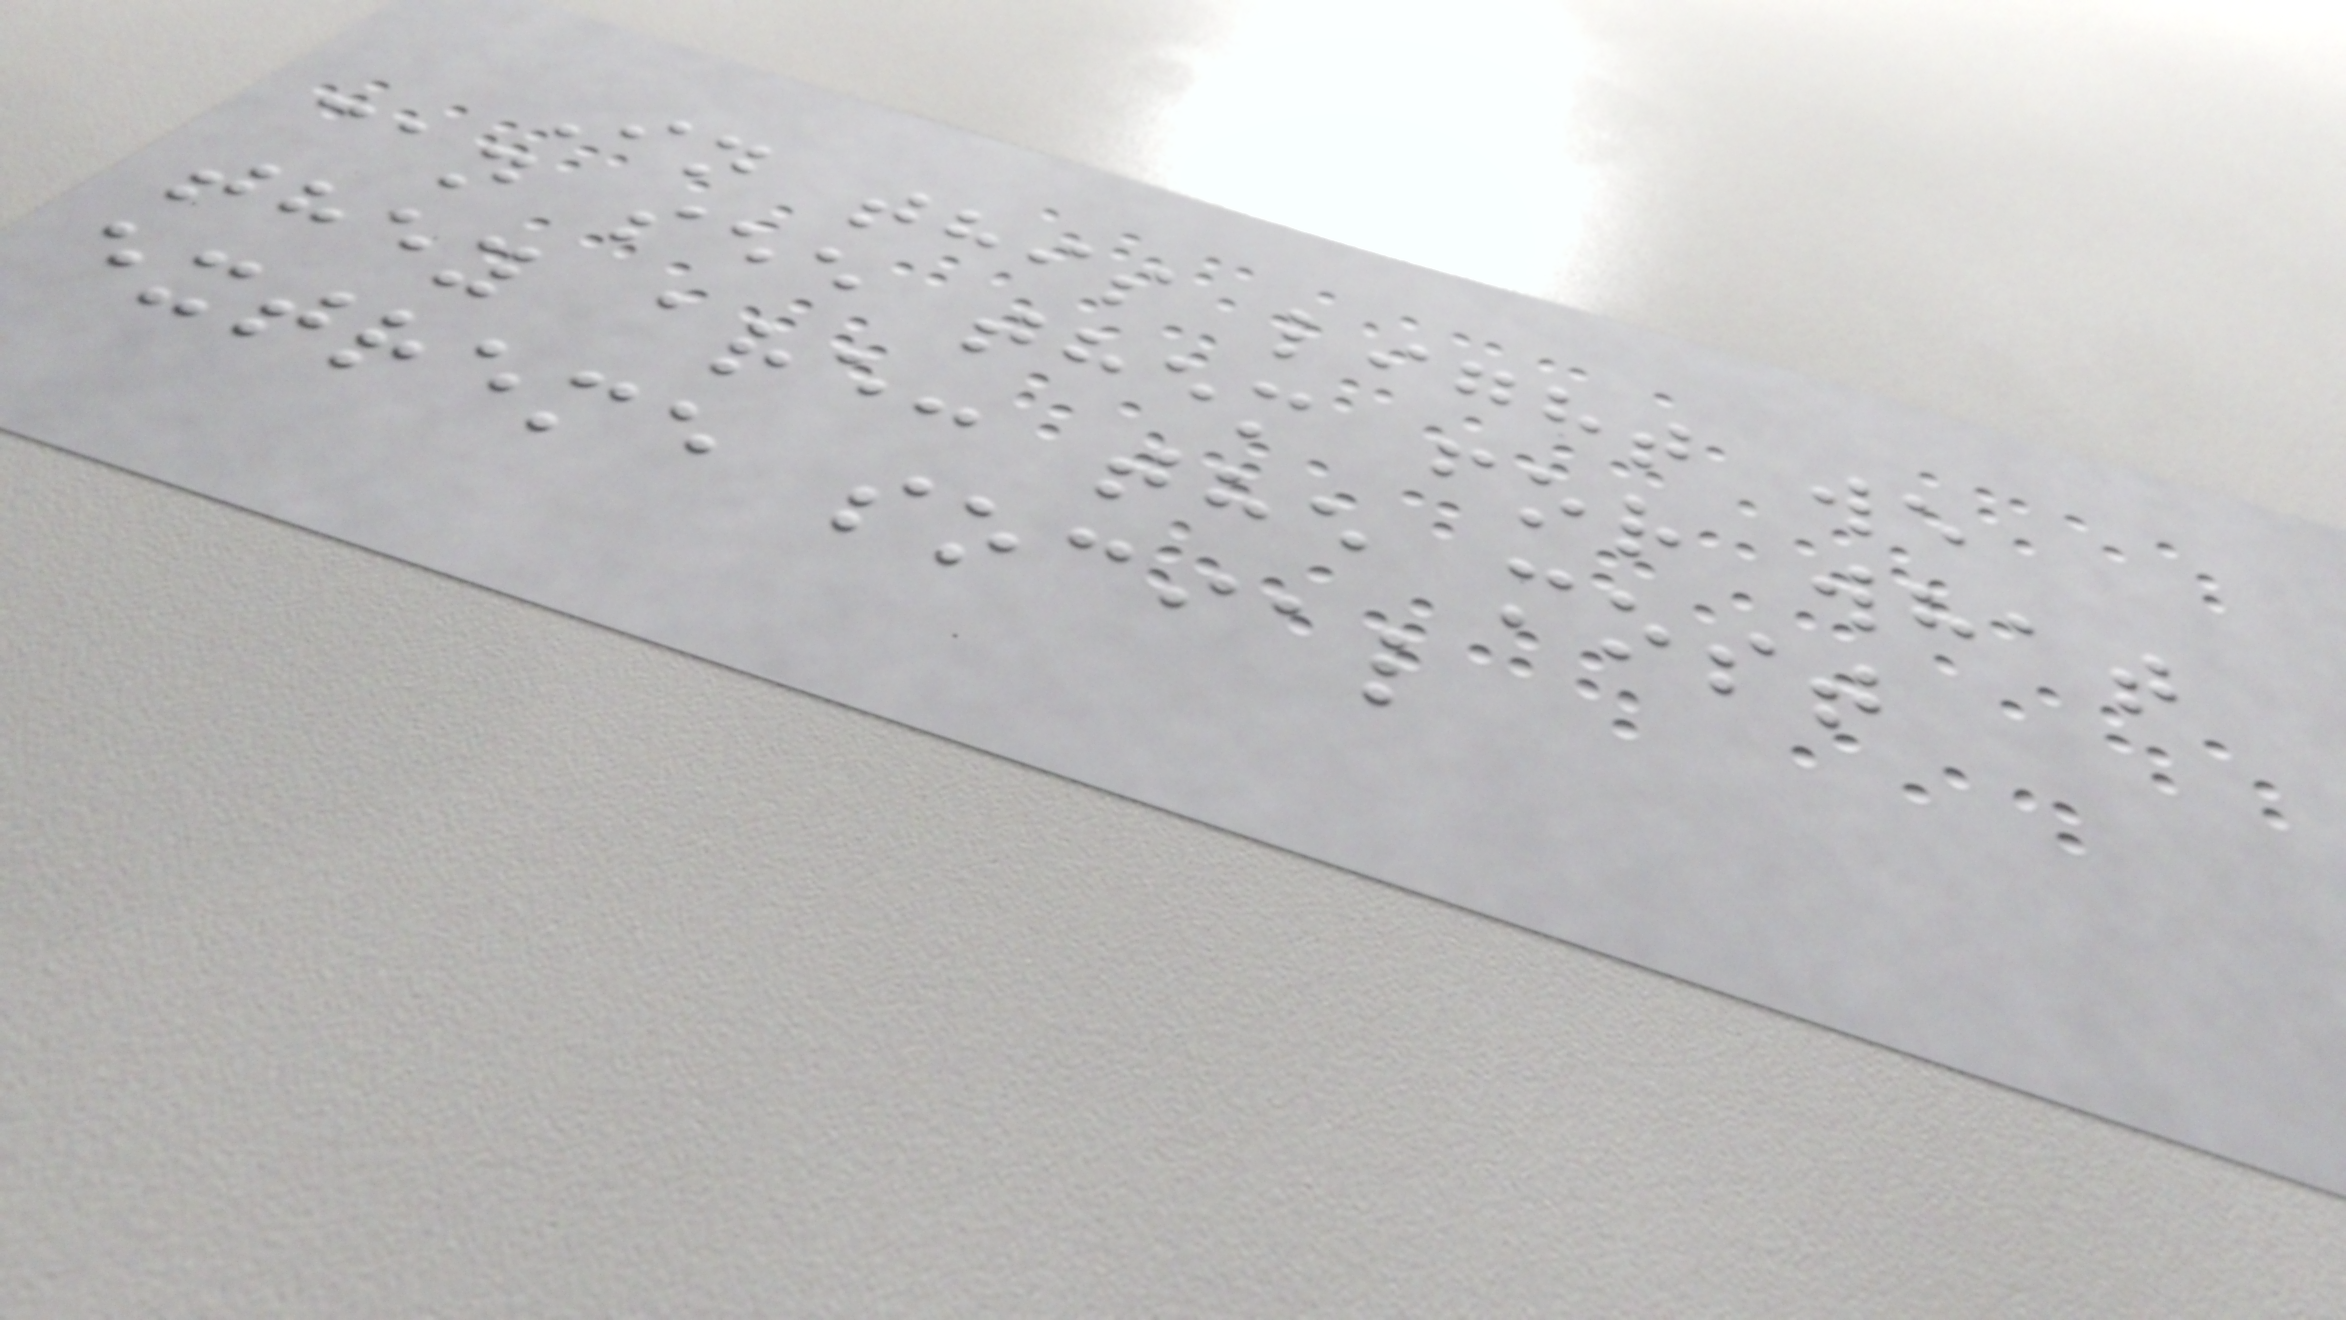In this light we
can see them for what
they are: the most
extreme social
